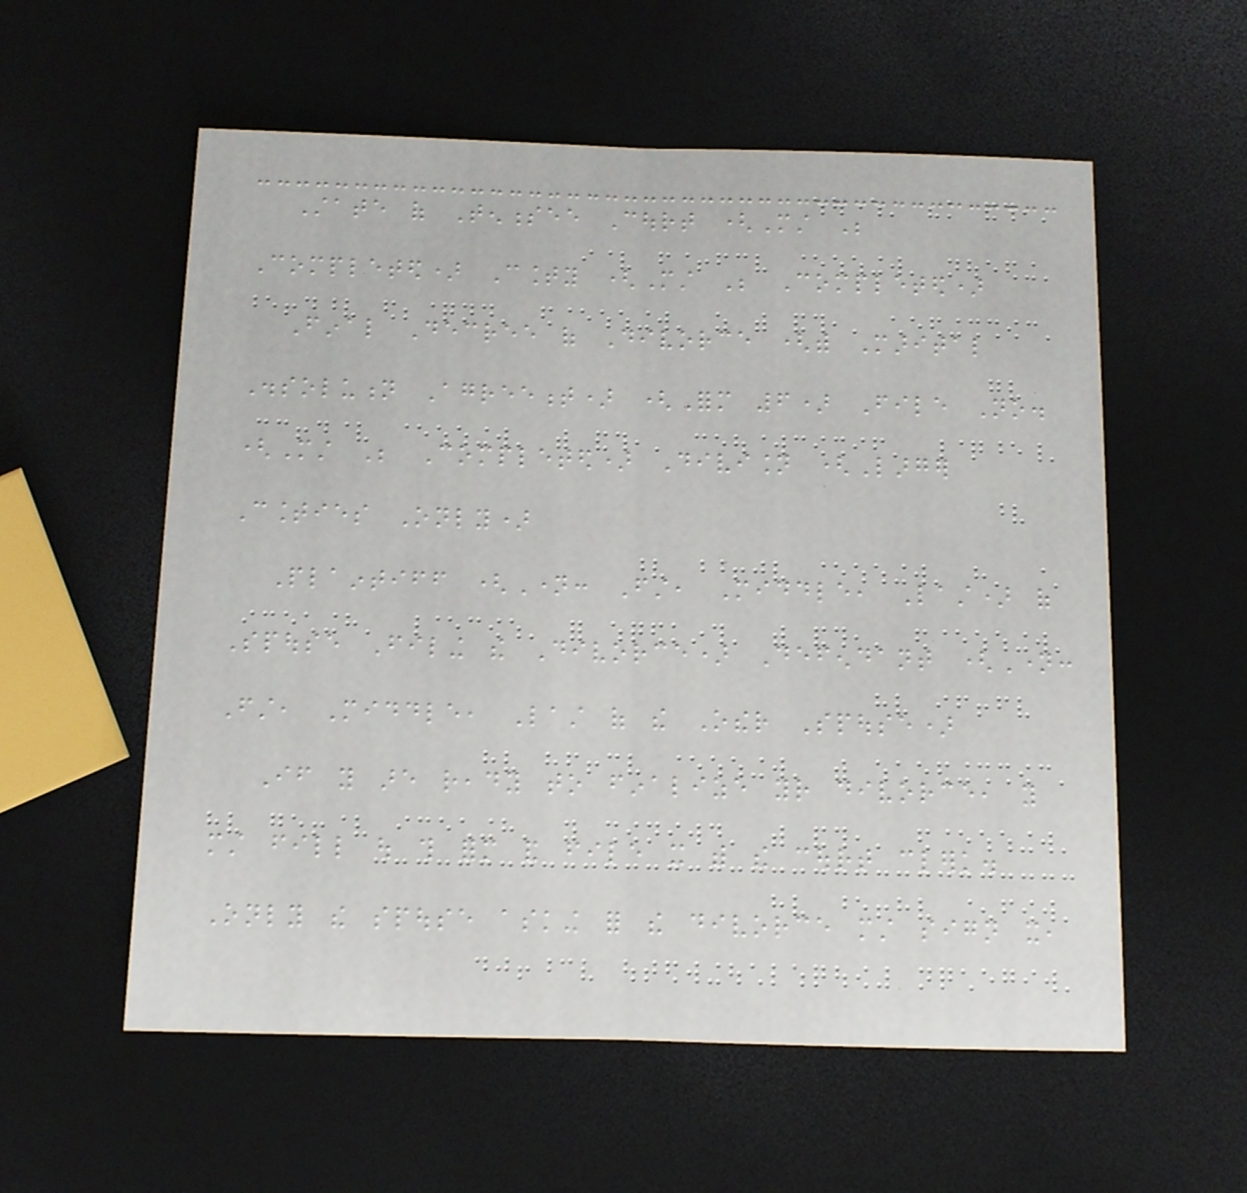State of Tennessee Court (Must Be
Completed) County (Must Be Completed)
Final Decree of Divorce (with Marital
Dissolution Agreement) (Form 6) File No.
(Must Be Completed) Division (Larger
Counties Only)
Plaintiff (Name: First, Middle, Last) of
Spouse Filing the Divorce) Defendant (Name:
First, Middle, Last of the Other Spouse)
If you are ready to finalize your divorce, you
must fill out this form and file it with the court clerk.
Only the spouse asking for the divorce must sign it,
